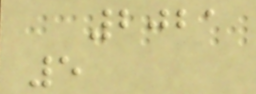2021
5
